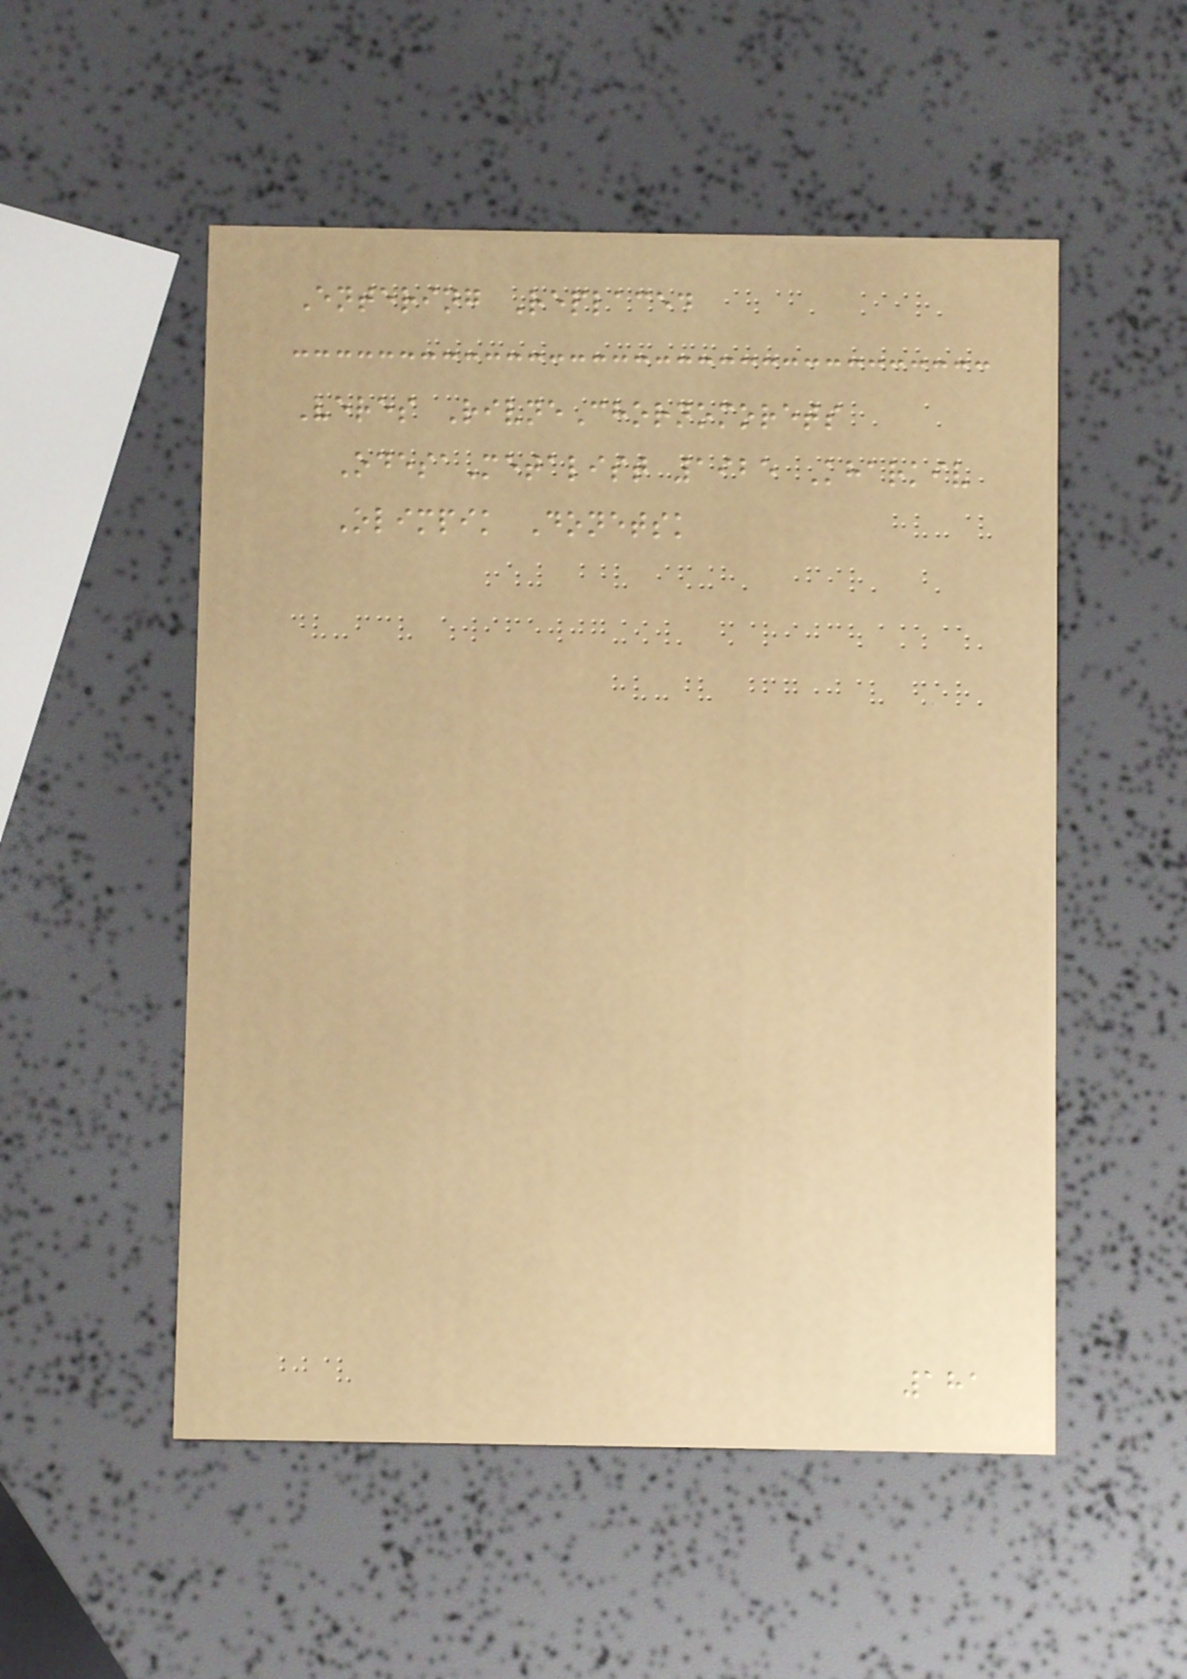Entering Replaced
Veres RivneChornomorets
OdesaMetalist 1925 Kharkiv
Olimpik Donetsk
181
